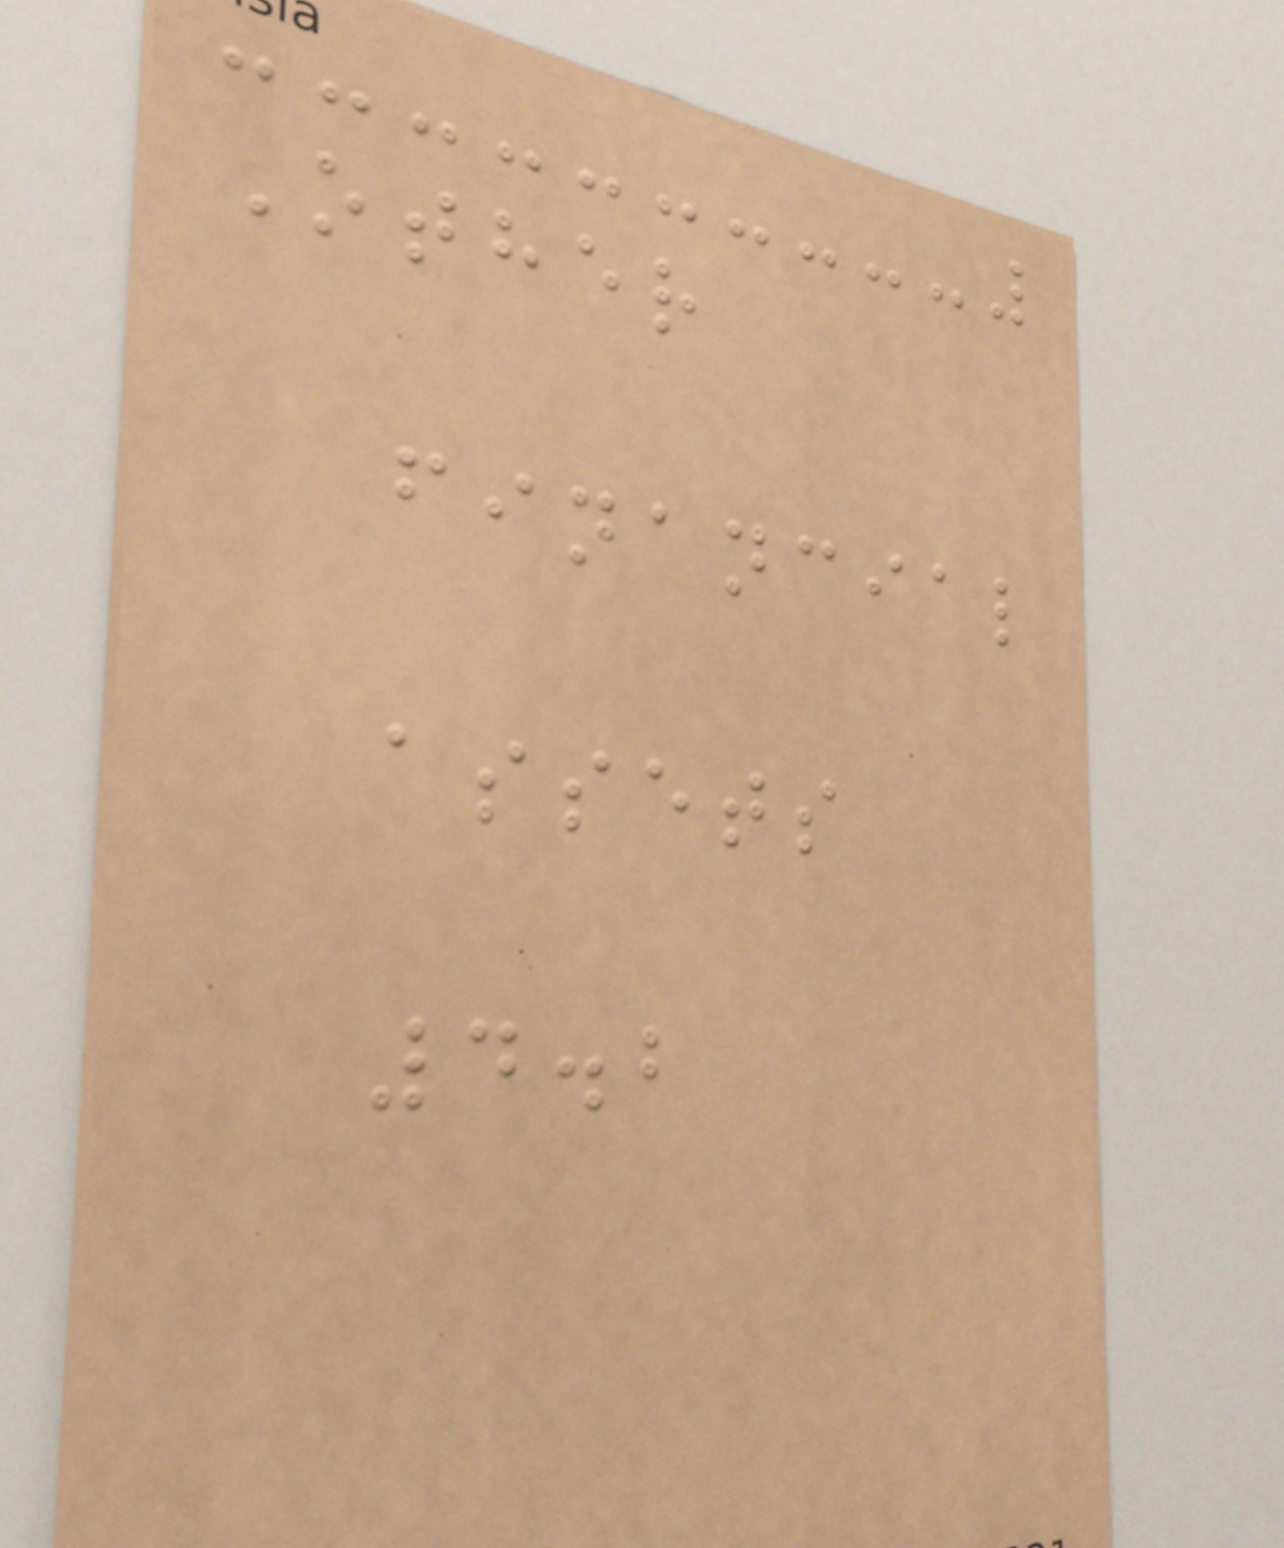Other
financial
assets
4.2
